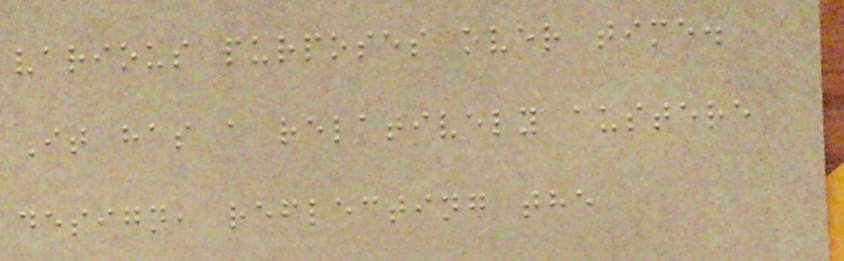various purposes over time.
It has a relatively austere
design, reflecting the
